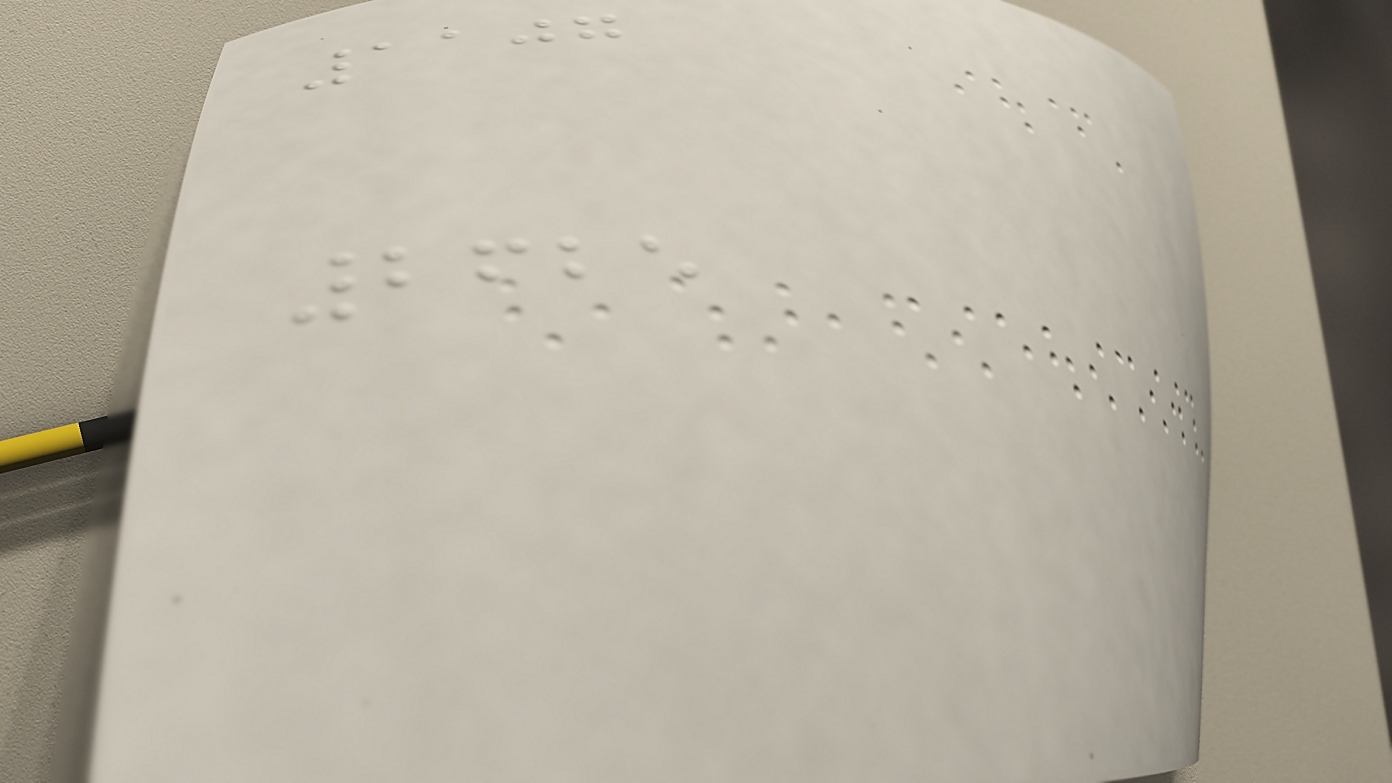1107
2625
